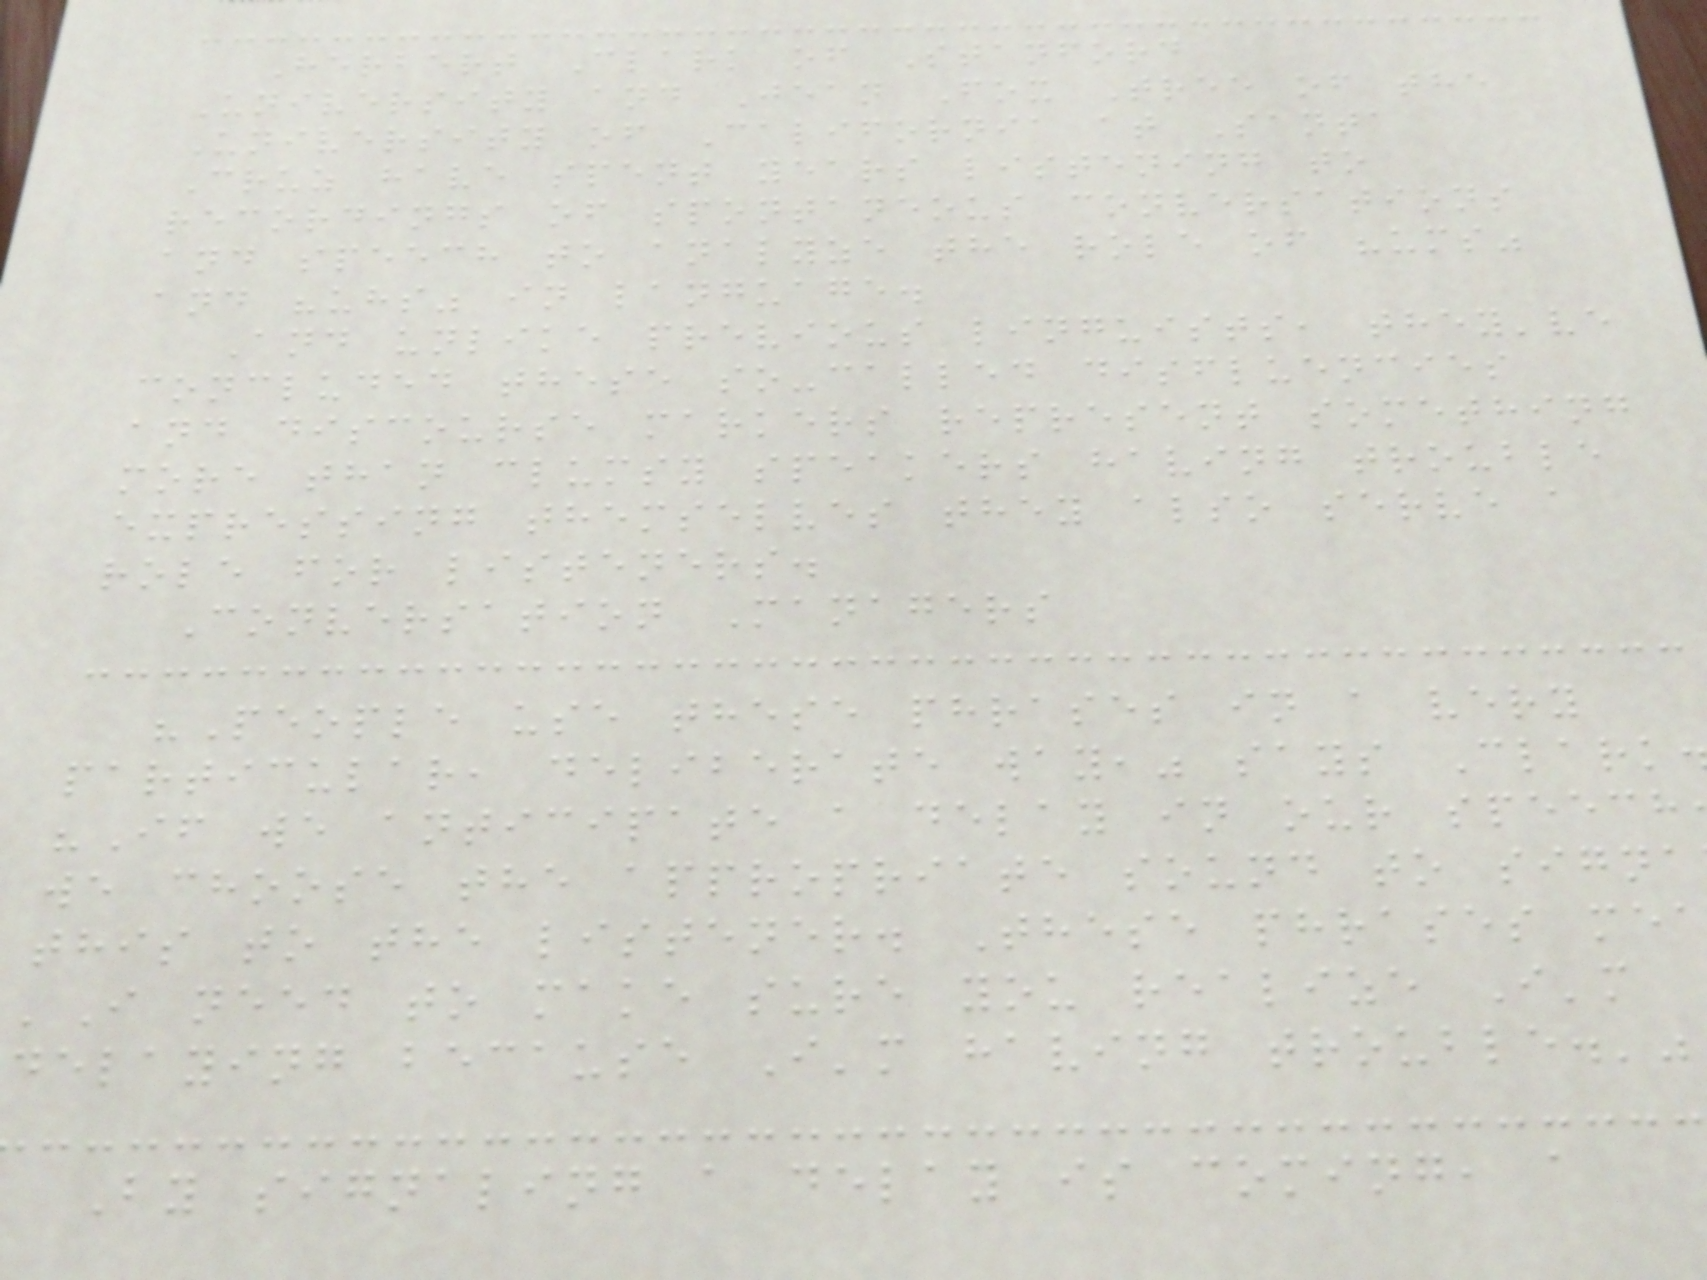Herbert Clark of Stanford
University and Jean Fox Tree of the
University of California at Santa
Cruz have spent years listening to
recordings of spontaneous conversations
and speech to analyze the role of "ums"
and "uhs" in language.
And unlike previous linguists, they've
concluded these so-called disfluencies
and discourse markers represent something
more than clumsy speakers having trouble
expressing themselves they also serve a
role for listeners.
Conversation Managers
"People use these phrases in a very
particular, deliberate way," says Clark
"If we anticipate a delay in our speech
we choose the appropriate sound to signa
this to the listener. These phrases me
'I need to make sure you realize I'm
delaying because I'm having trouble.'"
By signaling a delay is coming, a
